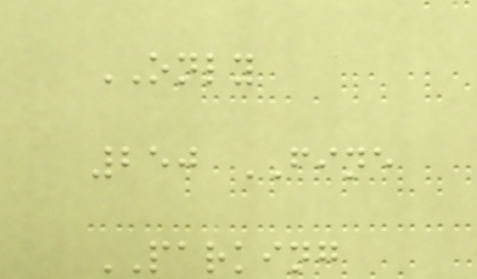ONLY
250 FINE
PARKING
